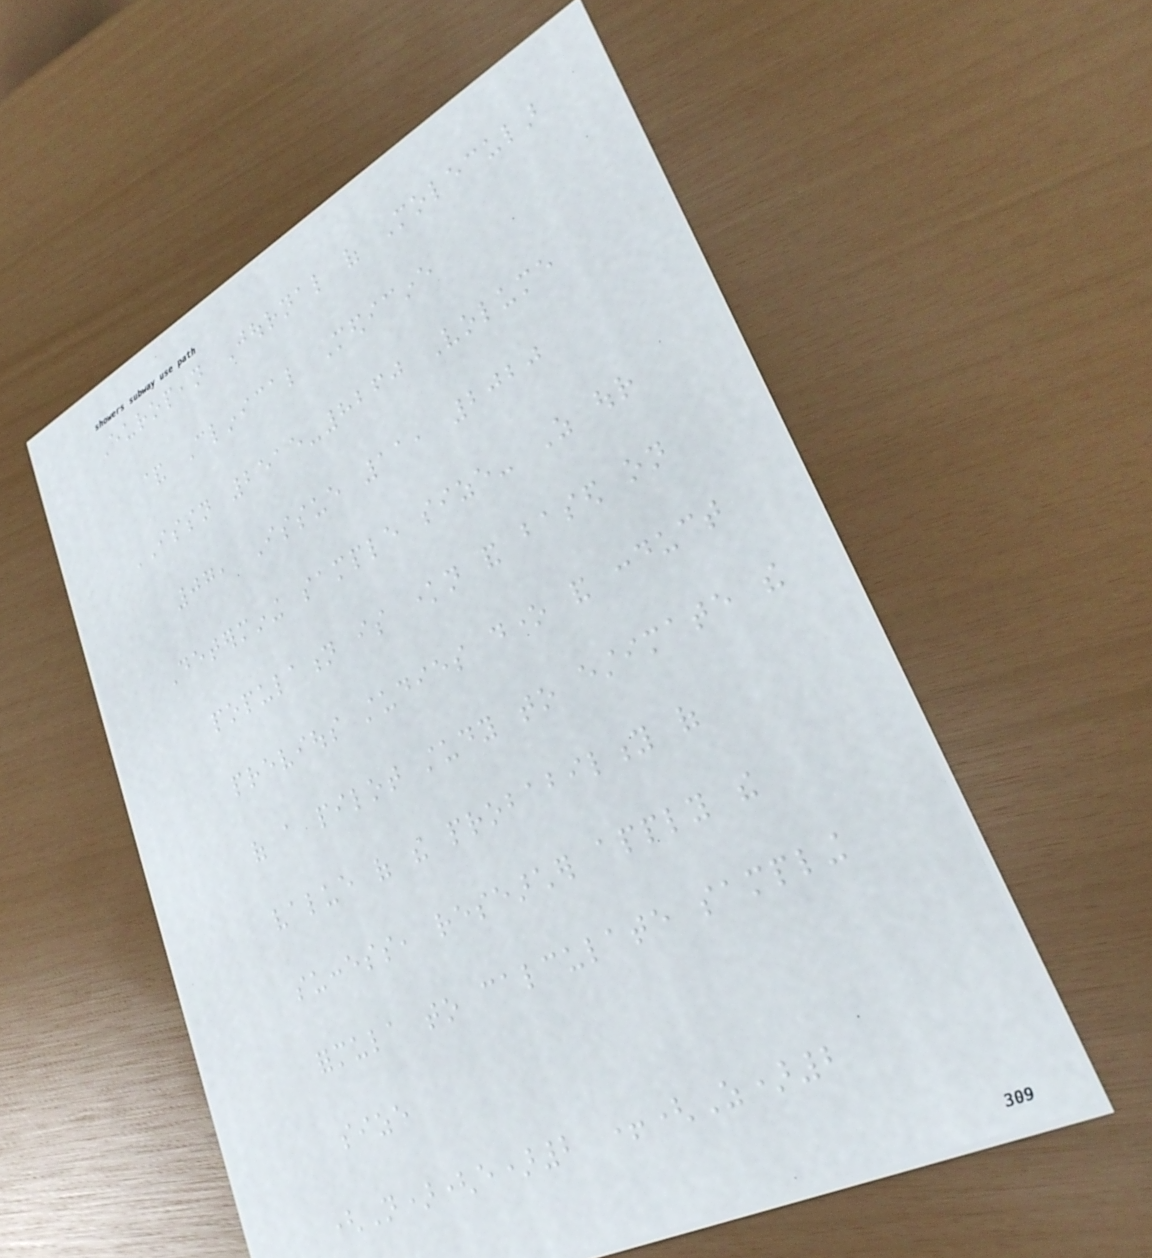European Journal of Molecular
& Clinical Medicine
ISSN 2515-8260 Volume
07, Issue 11, 2020
Determining sample size- As our
population is known and based on
previous studies done and conduct
of a pilot study to estimate the
value of the probability of
success, researcher apply the
formula to calculate sampling
size
(N)(e)2 +(Z)2
